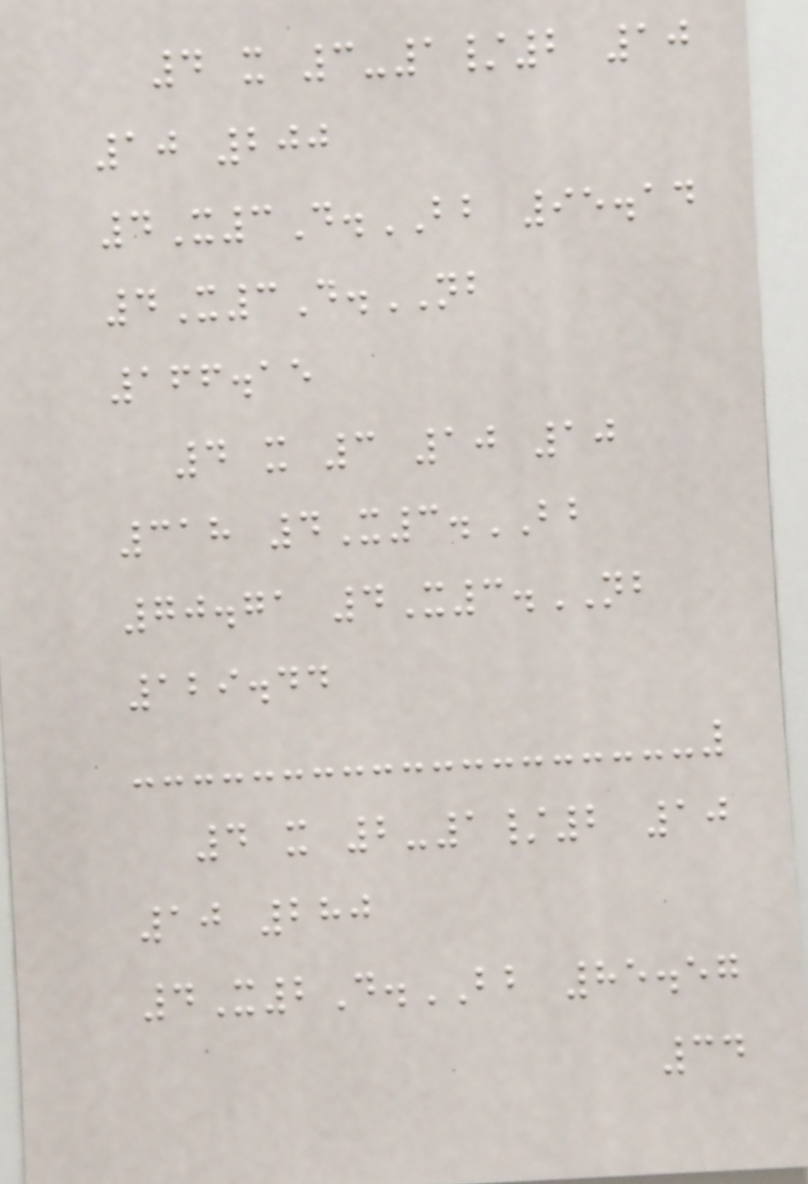4 x 3-1/2 10
10 200
4X3D.BB 95.14
4X3D.NB
166.15
4 x 3 10 10
318 4X3.BB
70.71 4X3.NB
129.44
4 x 2-1/2 10
10 280
4X2D.BB 85.57
34
